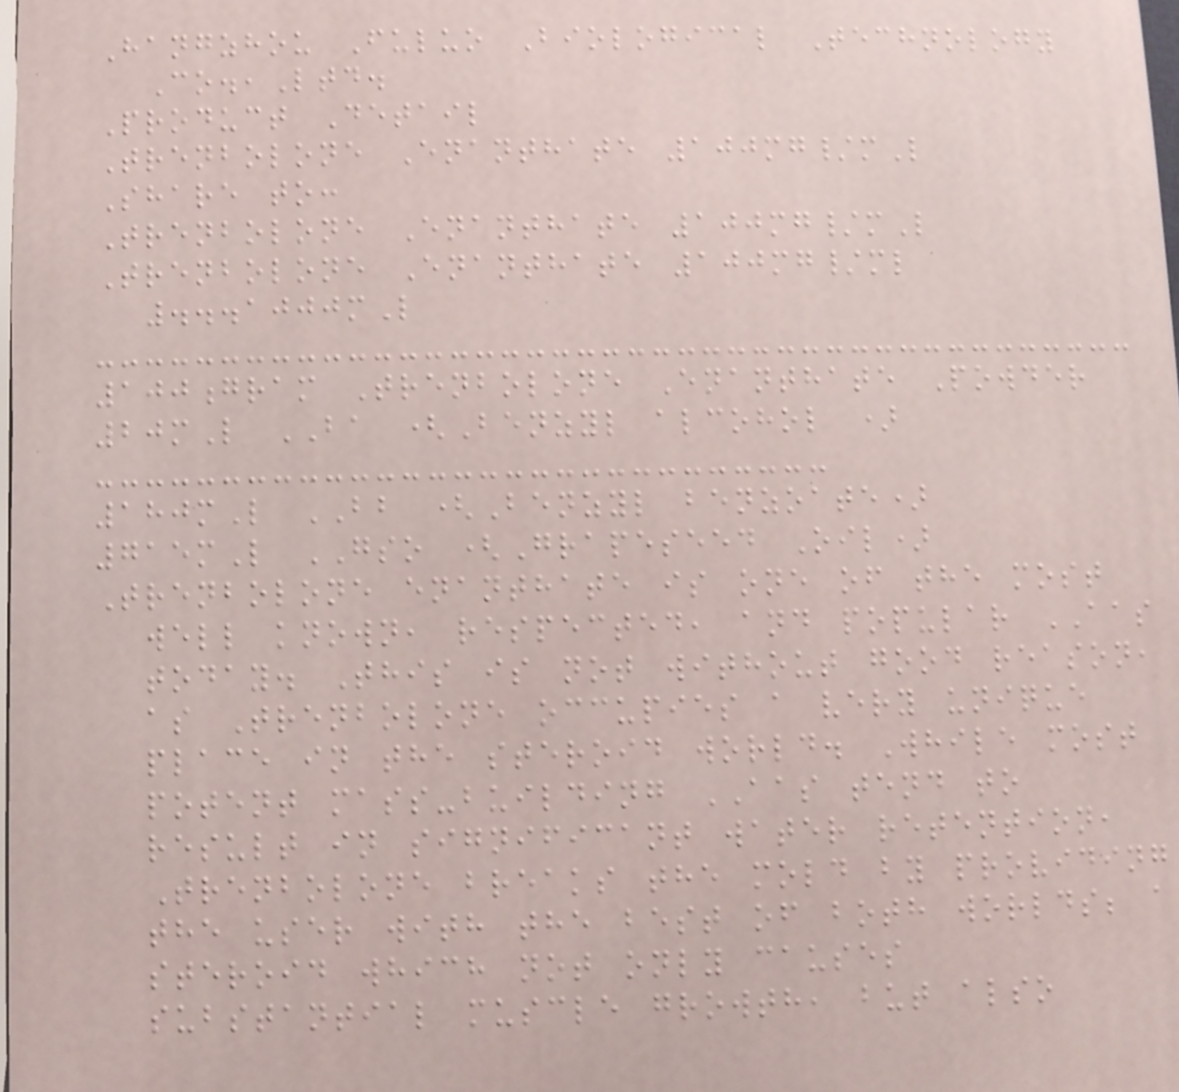Hangzhou Fuluo Biological Technology
Co.,Ltd.
Product Detail
Trenbolone Enanthate 100mg/mL
Share to:
Trenbolone Enanthate 100mg/mL
Trenbolone Enanthate 100mg/ml
...1000mL
100gram Trenbolone Enanthate Powder
20mL BA (Benzyl alcohol )
180mL BB (Benzyl benzoate)
715mL GSO (Grapeseed Oil)
Trenbolone enanthate is one of the most
well known, respected, and popular AAS
today. This is not without good reason,
as Trenbolone occupies a very unique
place in the steroid world. While most
potent mass-building AAS tend to
result in significant water retention,
Trenbolone breaks the mold by providing
the user with the best of both worlds; a
steroid which not only causes
substantial muscle growth, but also
